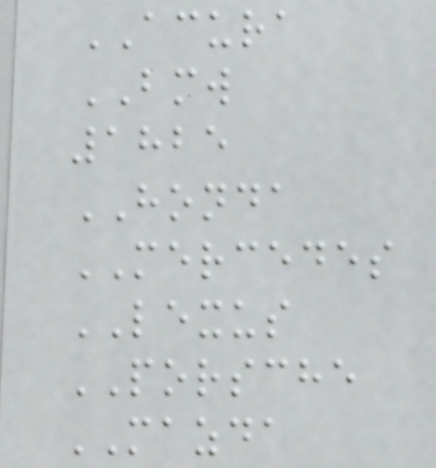ACURA
BMW
1825
HONDA
MERCEDES
LEXUS
PORSCHE
MAZDA
